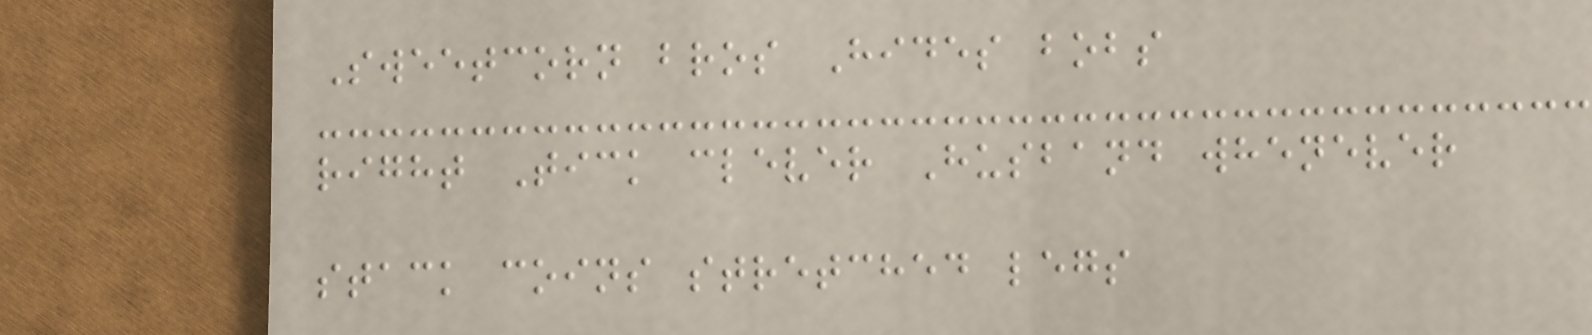Sweetcorn bros Hides bobs
right Tick clever Husband whenever
stack coins stretched legs
